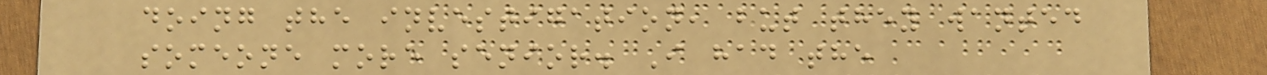doing the investigation, but they wanted
someone more senior. I had the
